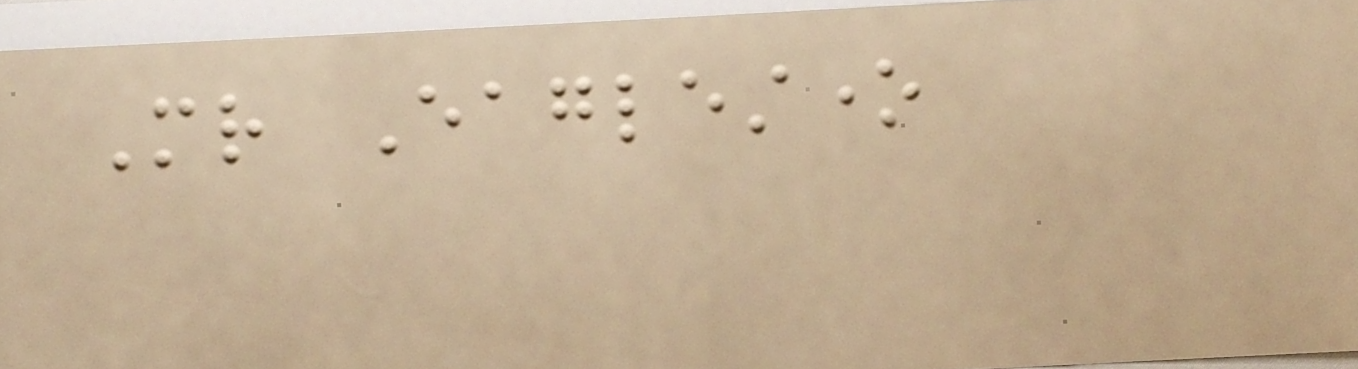Mr Eaglestone
